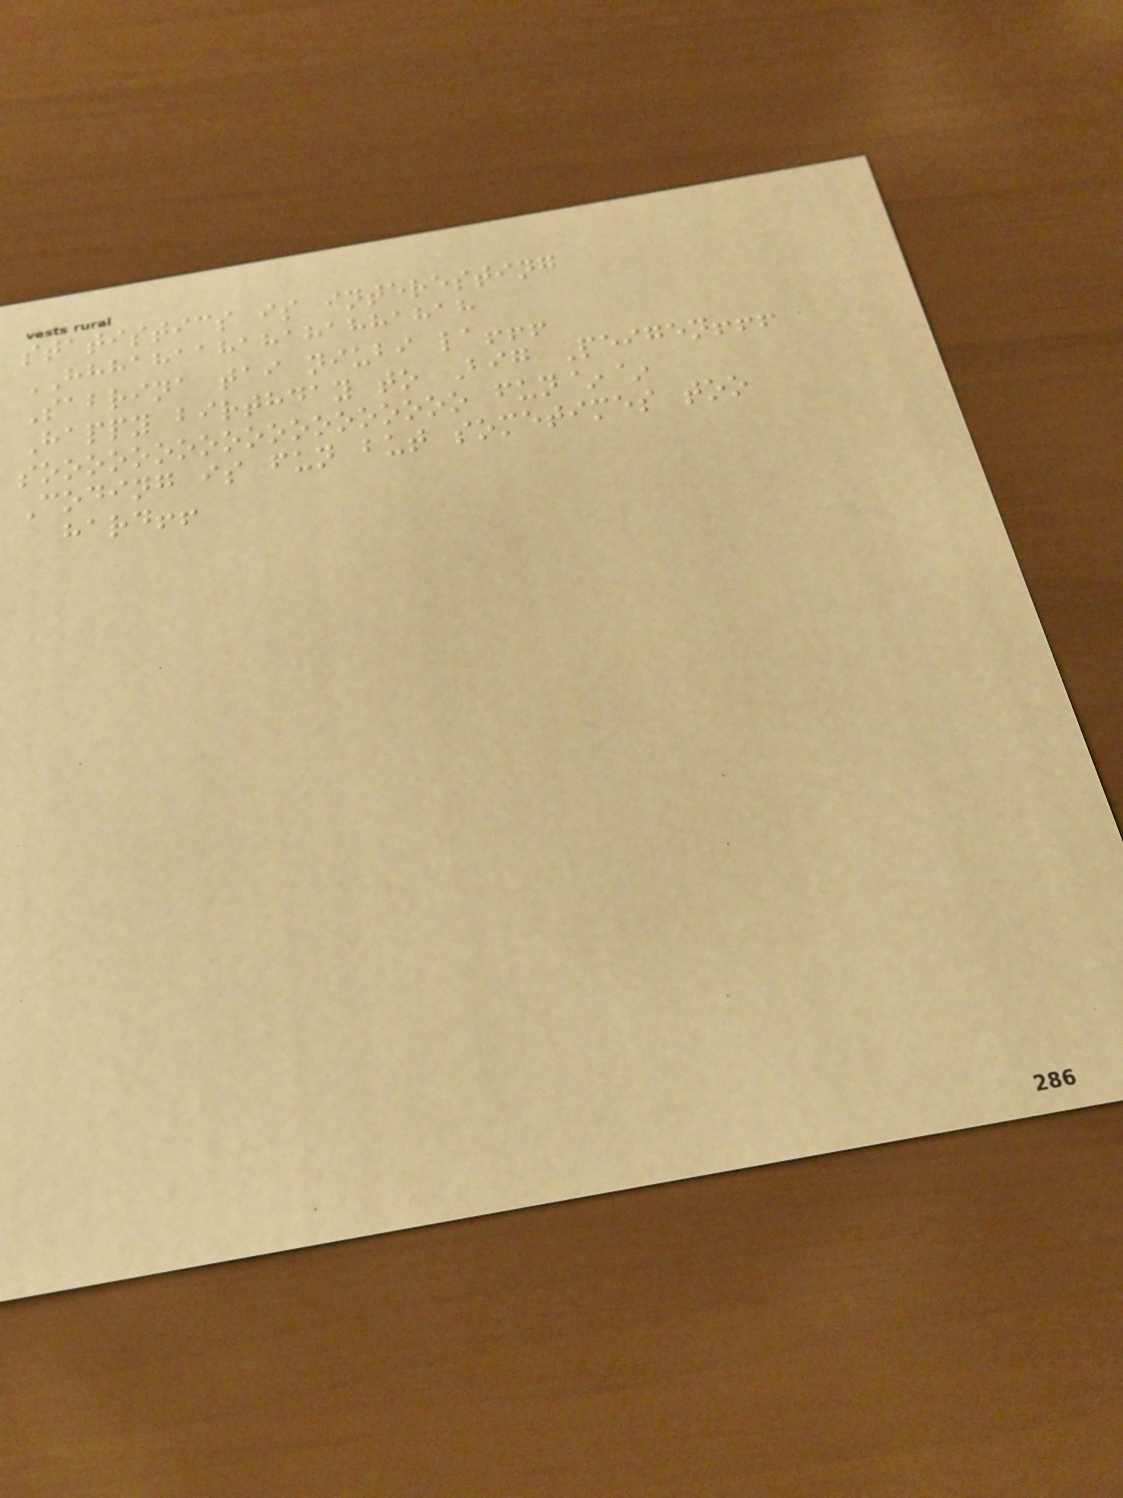statistics is interesting
HHHAHAAHAHAHAHHAHAH
Sabrina tai niubi la!!!
Happy birthday to Big Peigen!!!
sooooooooooooooooooo fun~~
Coding is fun but sometimes too
hard!!
